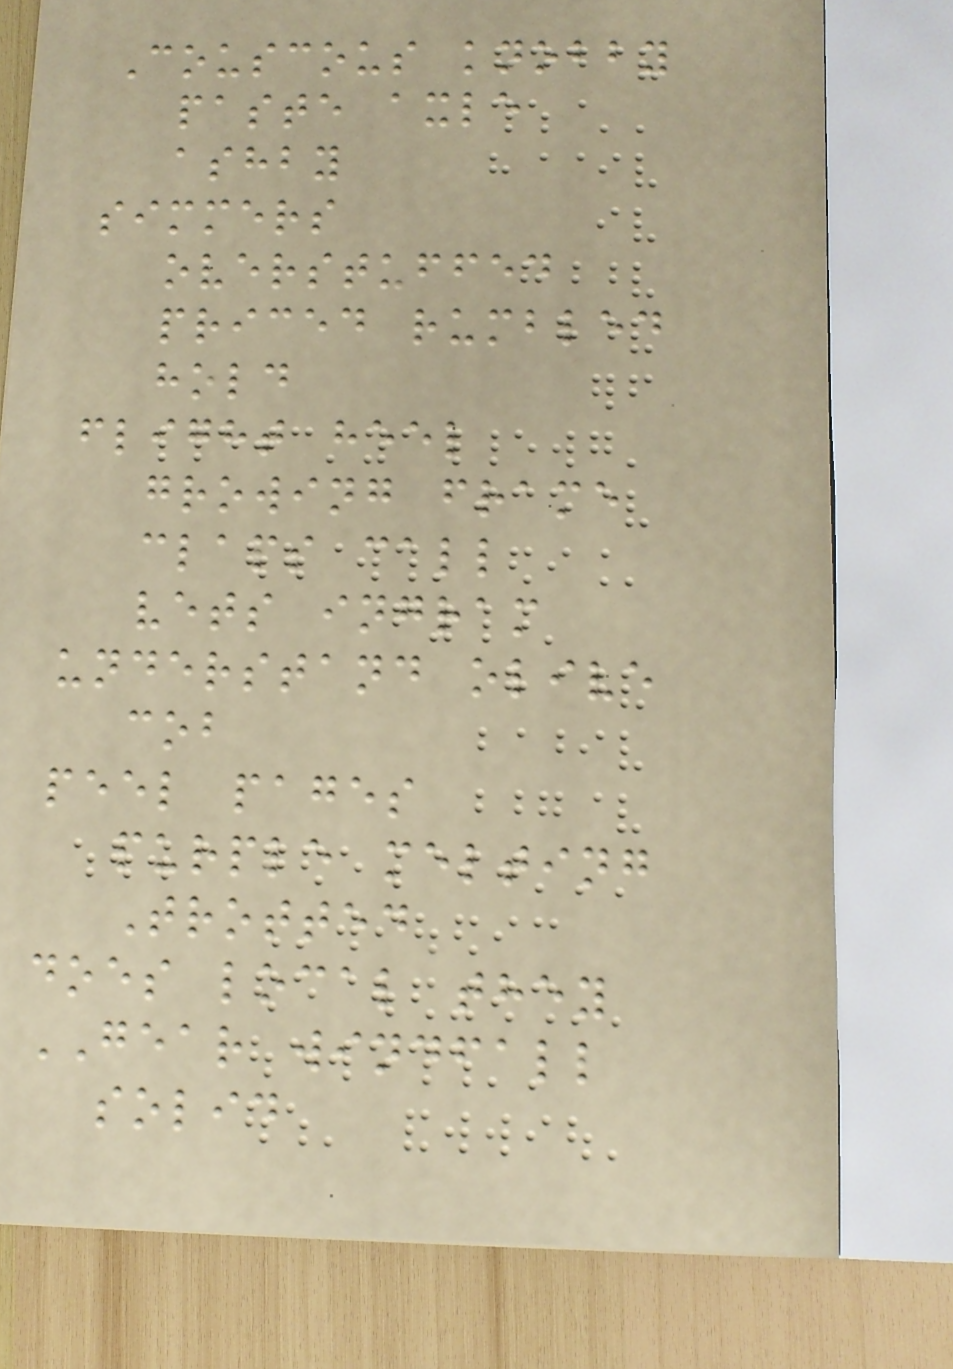Couscous knobby
paste axle
ashby
simmers
overstuffed
priced rumbled
hold
flight heel
growing frame
claps call
vets ingram
understand olive
cob
peel pages
purple melting
Trotted
does local they
GEAR windfall
solid
